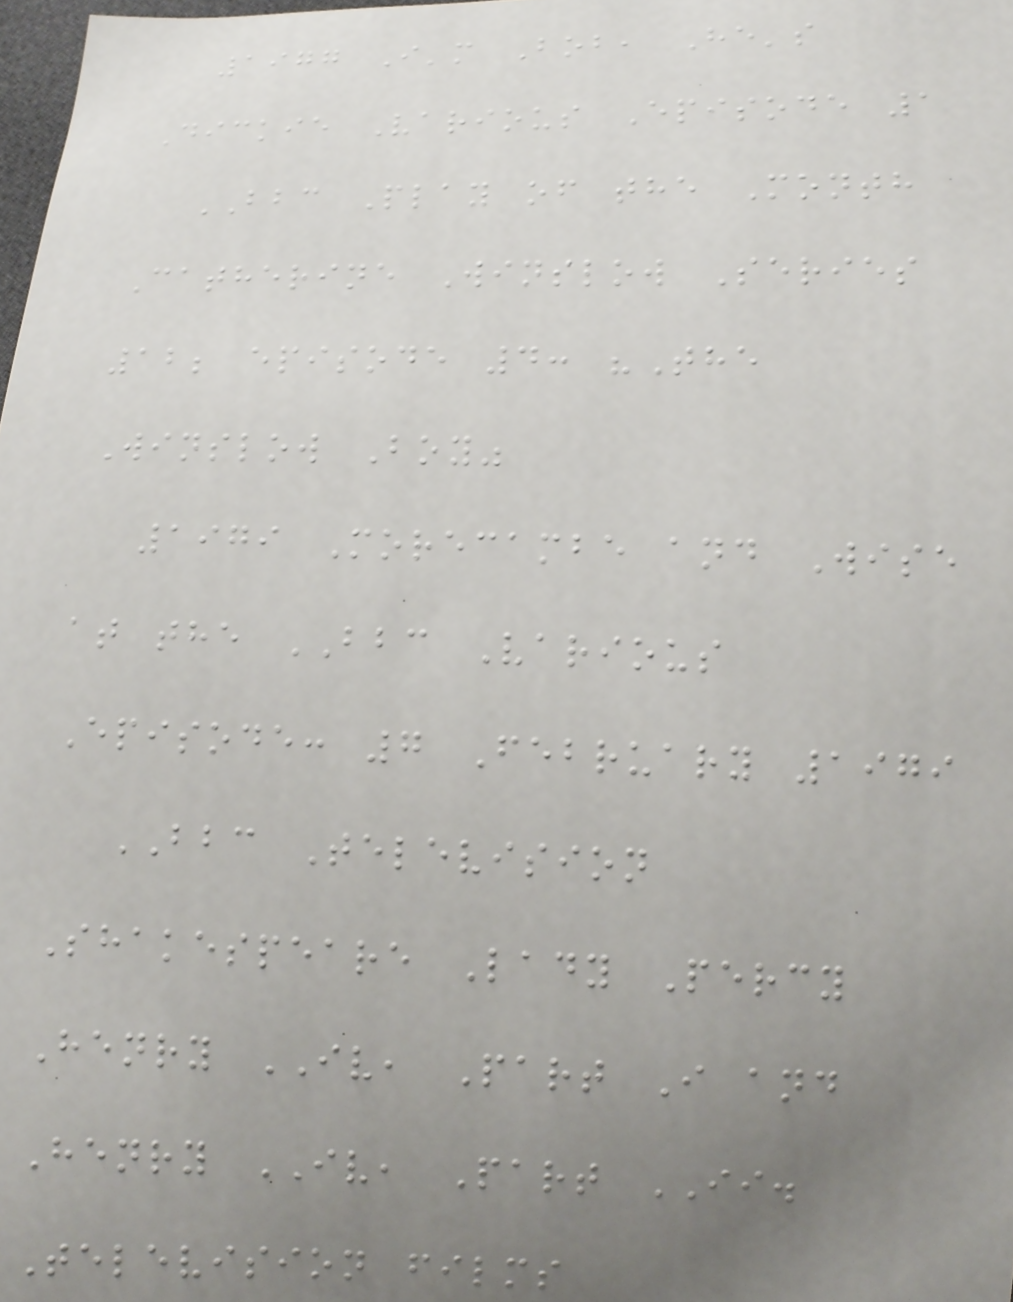1977 I'm Bob, He's
Dickie Various Episode 1
BBC Play of the Month
Catherine Winslow Series
12; episode 4: "The
Winslow Boy"
1979 Morecambe and Wise
at the BBC Various
Episode: 7 February 1979
BBC Television
Shakespeare Lady Percy
Henry IV, Part I and
Henry IV, Part II.
Television films
